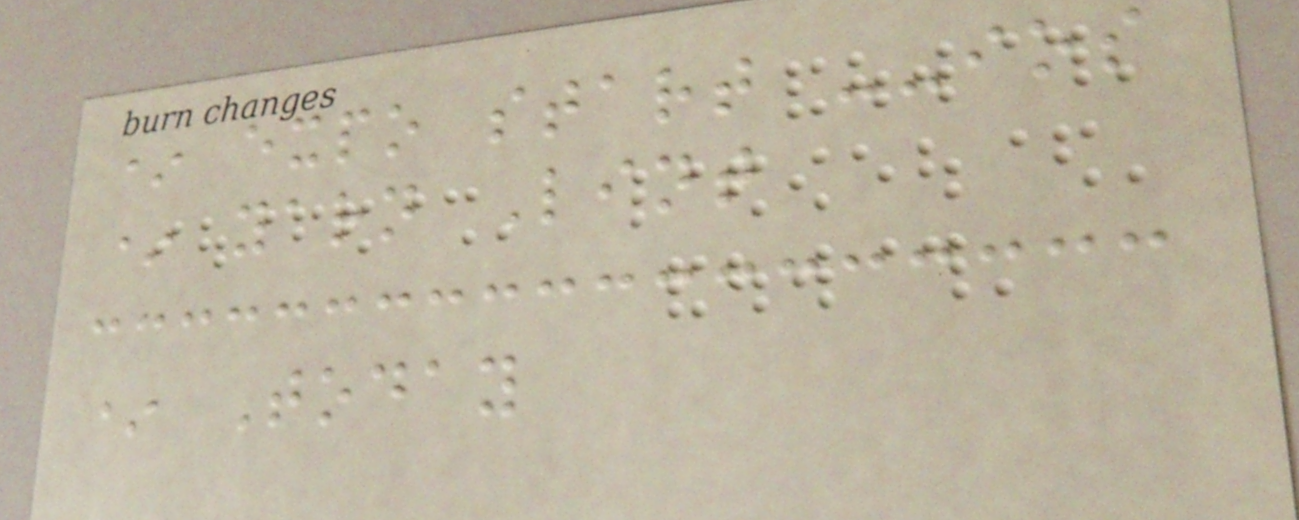* expo start --ios
* yarn Lint
* Today
